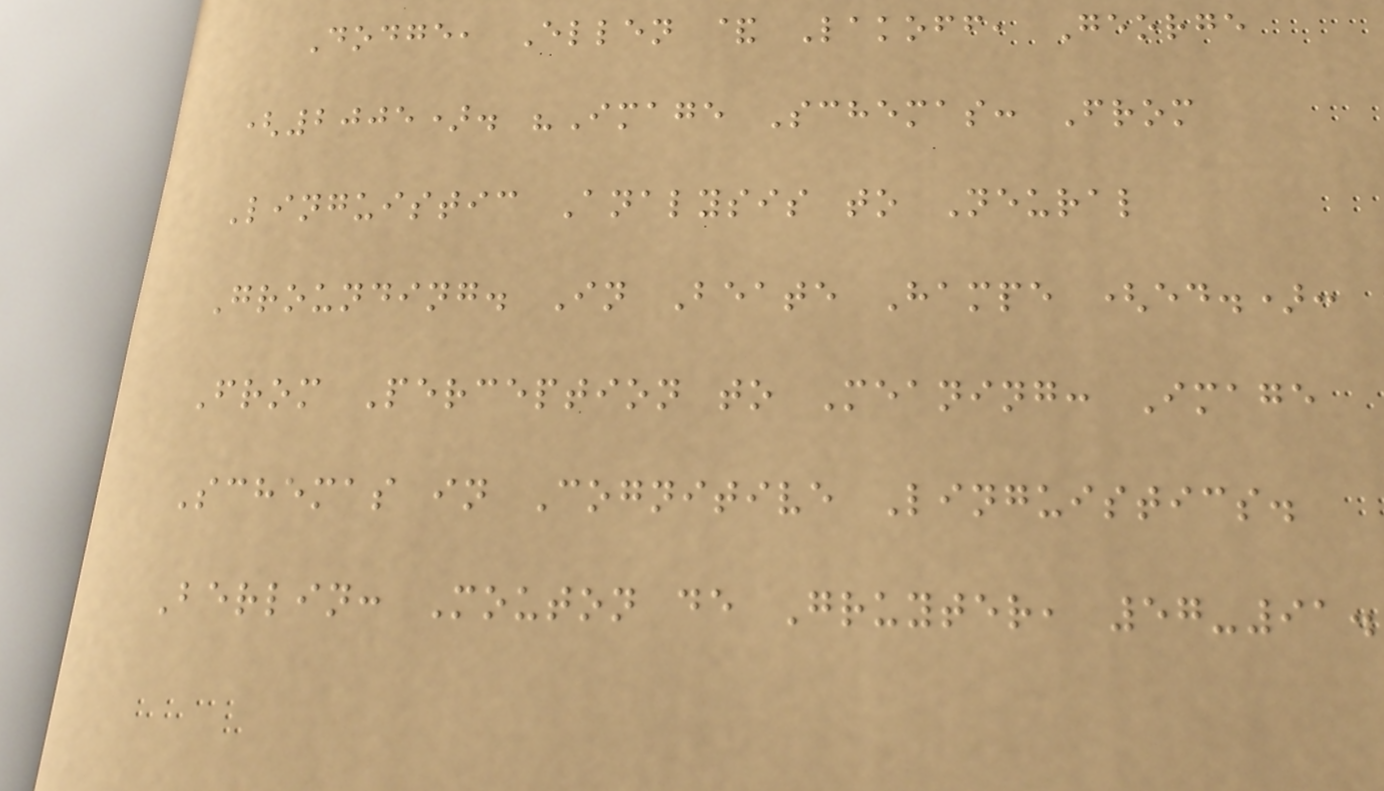Dodge, Ellen & Lakoff, George
(2005). "Image Schemas: From
Linguistic Analysis to Neural
Grounding. In Beate Hampe (ed.):
From Perception to Meaning: Image
Schemas in Cognitive Linguistics.
Berlin: Mouton de Gruyter, 57-91.
